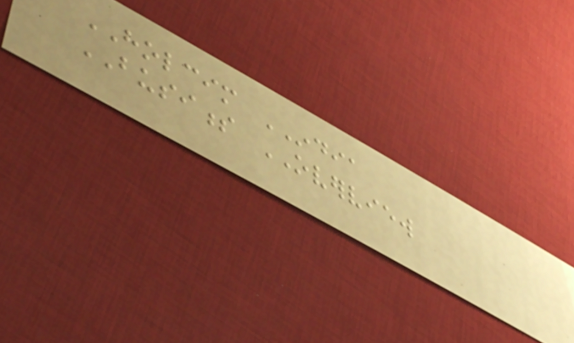HOLCIM INDIA
BUSINESS OVERVIEW
